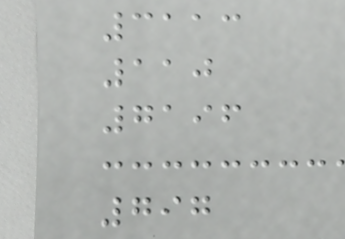3113
110
7196
797
